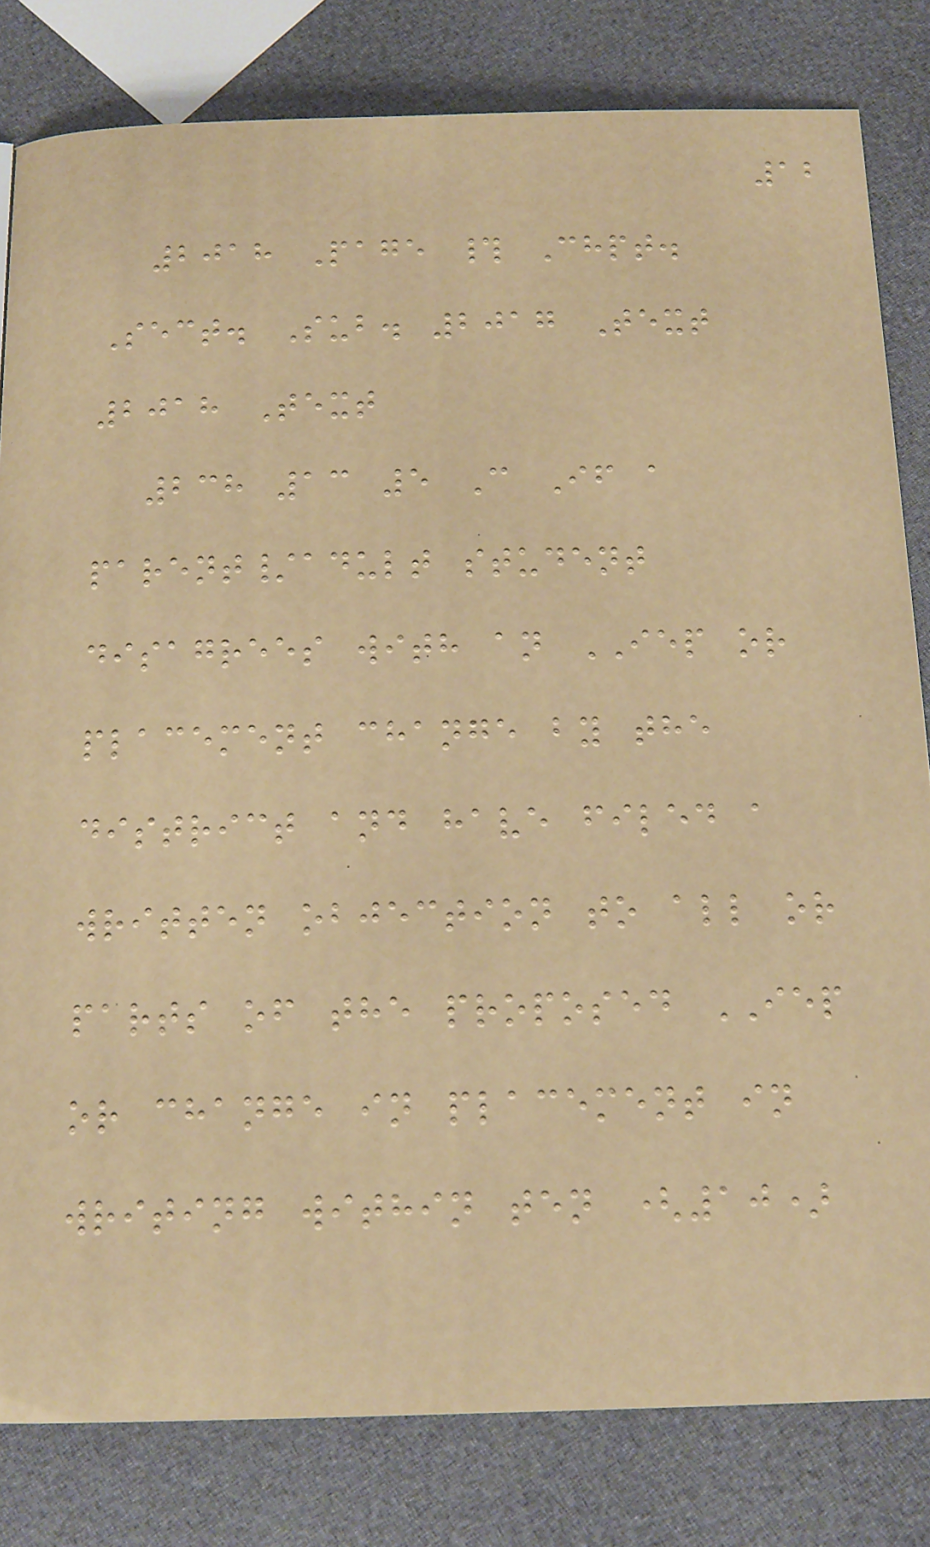12
2018 Page # Chpt.
Sect. Sub. 2017 Text
2018 Text
238 13 5 C If a
parent/adult student
disagrees with an IEP or
placement change by the
district and have filed a
written objection to all or
parts of the proposed IEP
or change in placement in
writing within ten (10)
